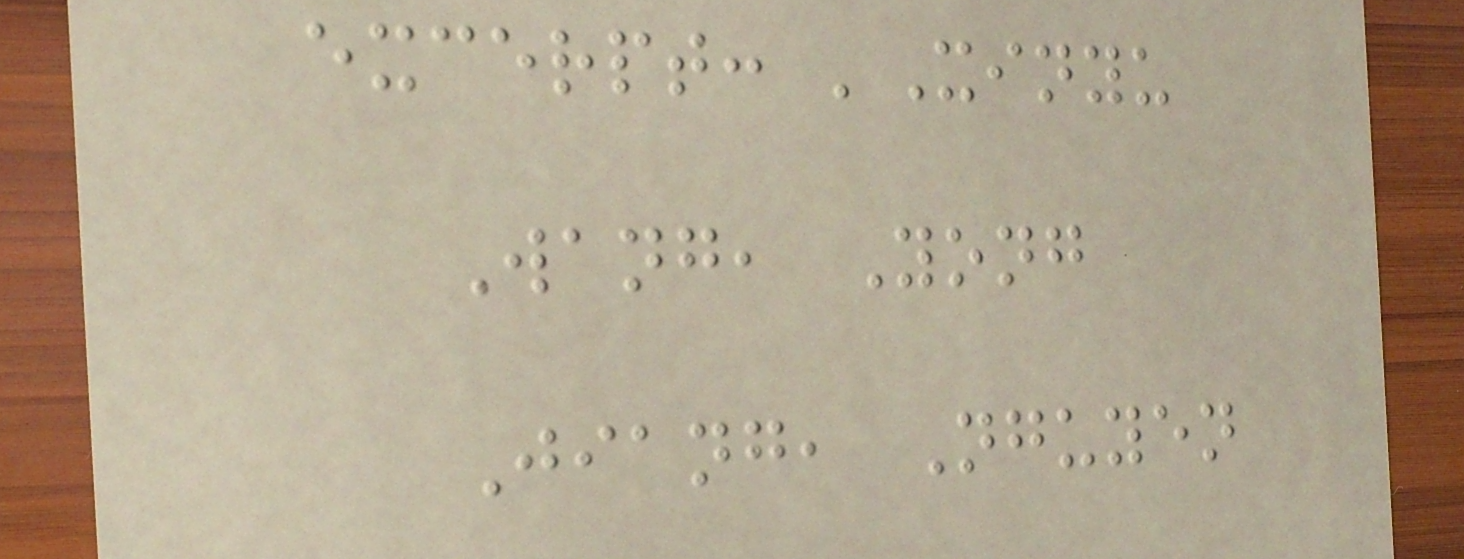excerpt: 'Xinyu
Wang, Yong
Jiang, Nguyen
